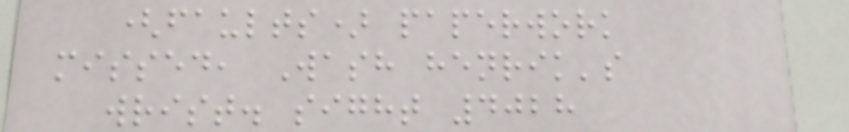(faults) paperwork
missed, Wash henrik's
wrist. sight 4028
